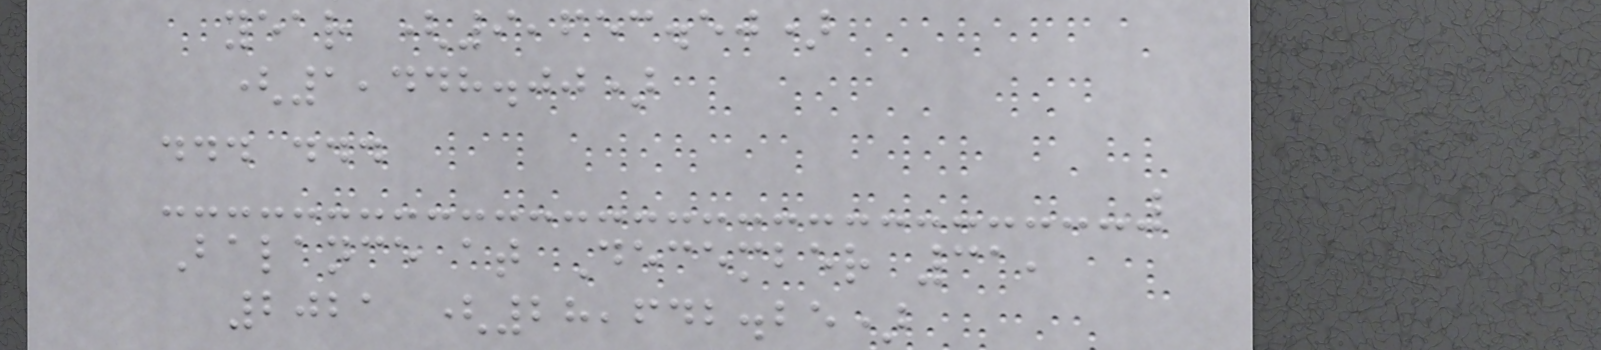year (9,653.50)
(1,448.00)
... ...
Balance at December 31,
2021 (28,642.25)
